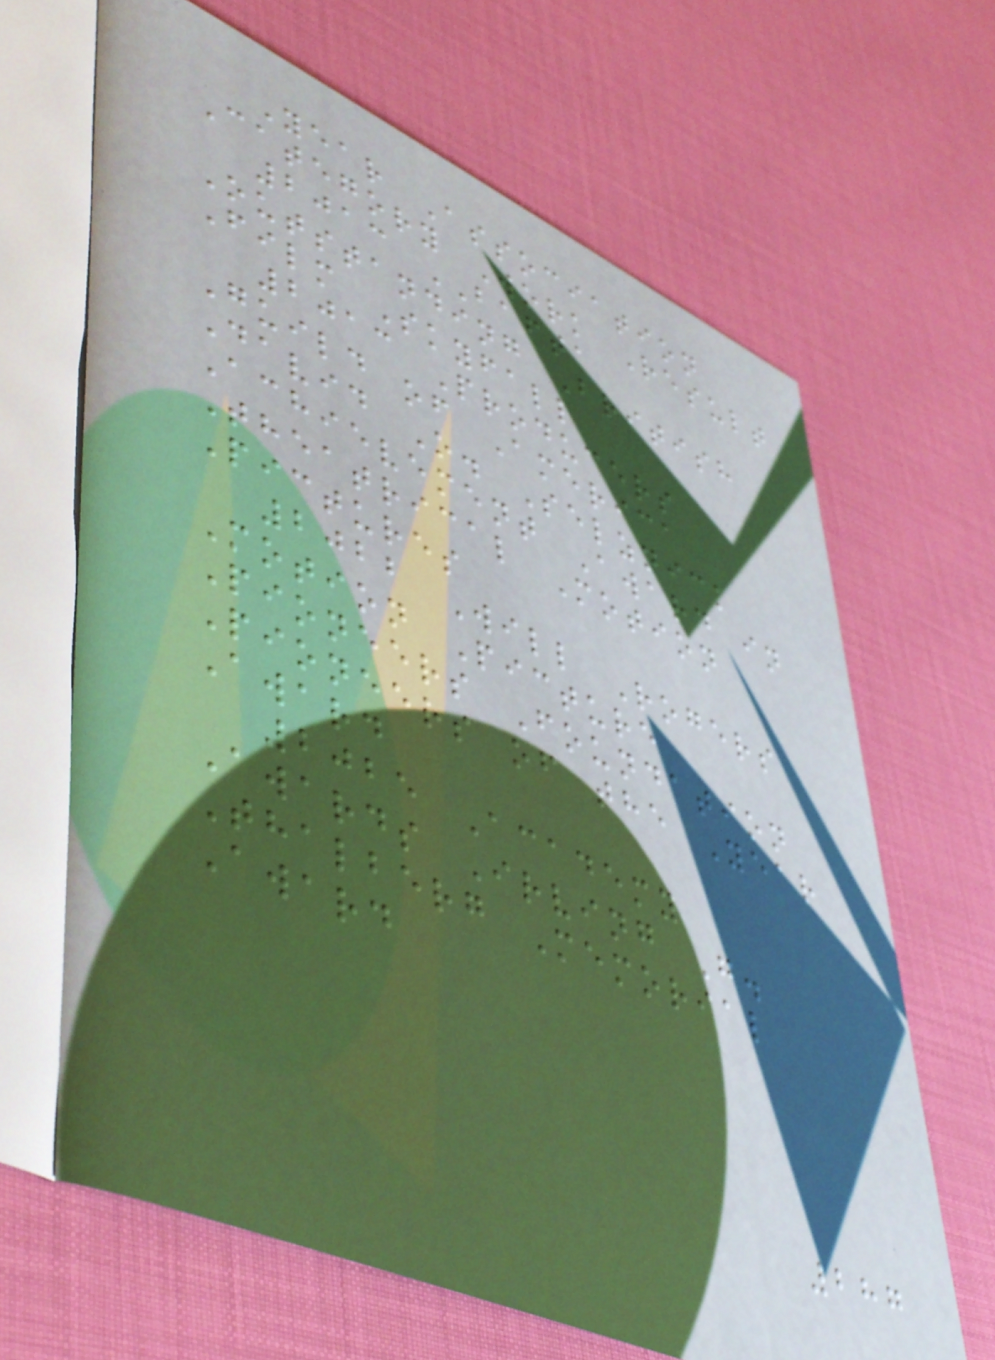Year Association
Category Work Result
2013 BAFTA
Outstanding British
Film Skyfall
2013 Producers
Guild of America
David O. Selznick
Achievement Award in
Theatrical Motion
Pictures
2022 Will Rogers
Motion Picture
Pioneers Foundation
Pioneers of the Year
Award
2025 Academy
Awards Irving G.
Thalberg Memorial
Award
287
